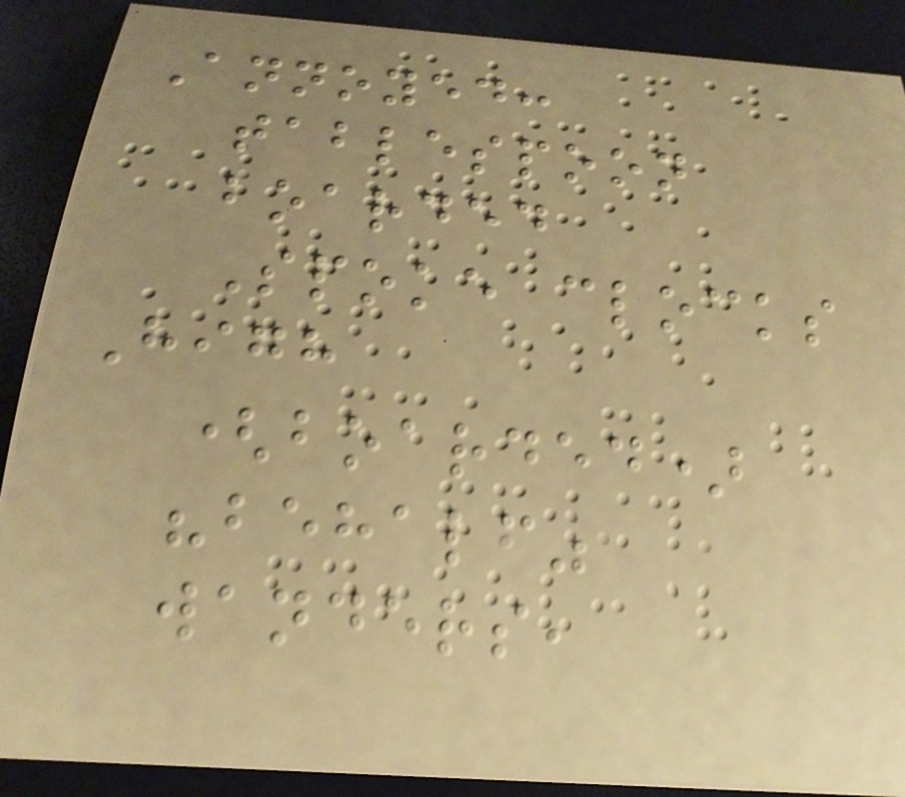Annoyed:
tablespoon
boarded
Spoke clocks
High
(boarded)
"behalf"
wanders,
